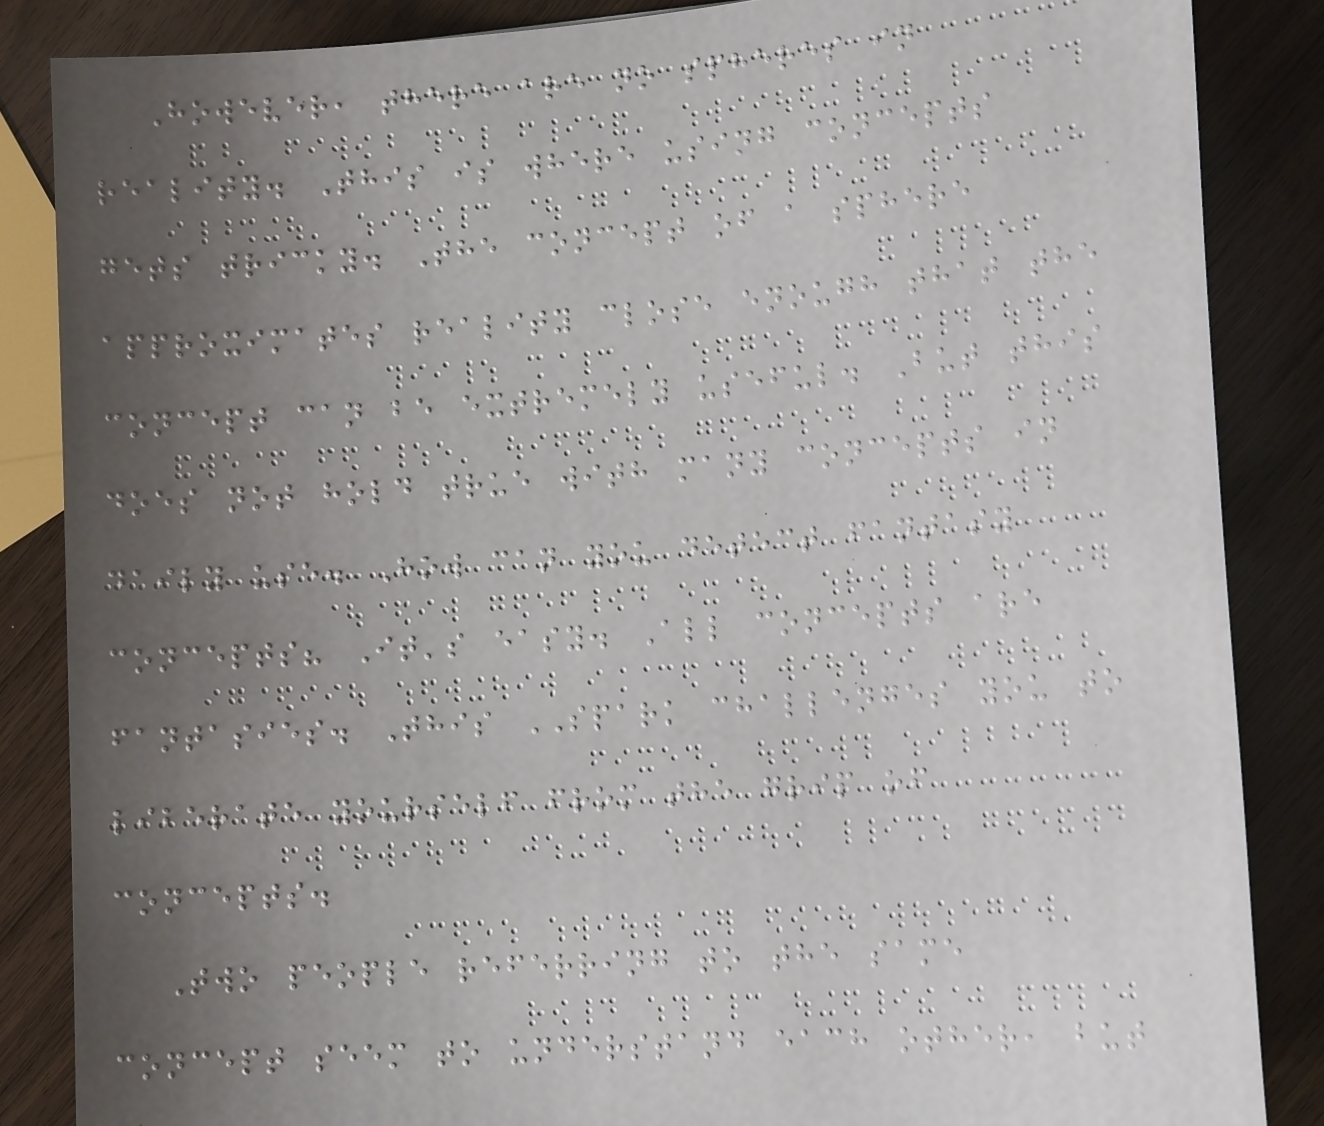However, there are no spheres in
reality. This is where using concepts
gets tricky. The concept of a sphere
approximates reality close enough that the
concept can be extremely useful. But this
does not hold true with many concepts in
daily use. How can you detect fantasy
concepts? It's easy. All concepts are
fantasies. This SPARK challenges you to
liberate yourself from the grip of
concepts.
Two people referring to the same
concept seem to understand each other, but
